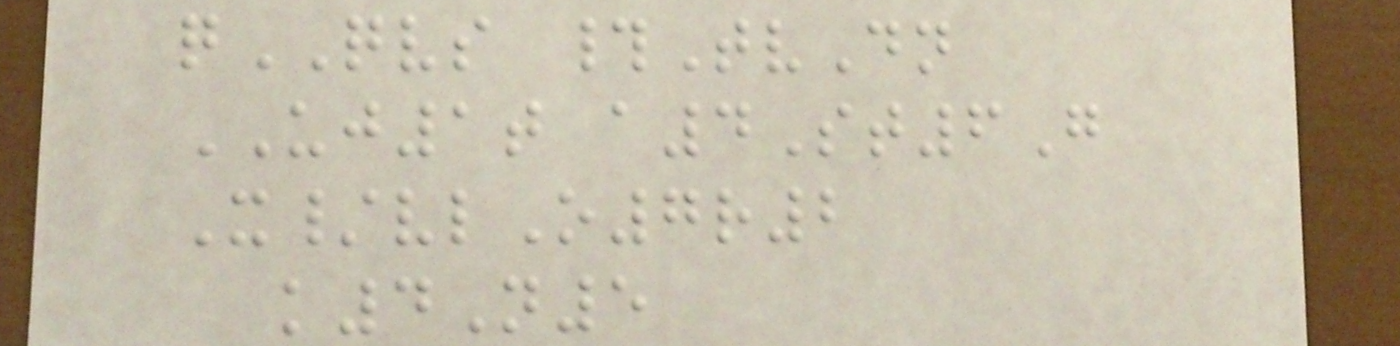qQVS #TvDn
UJ1t a4St6G
X/vlO7r2
k4N5
